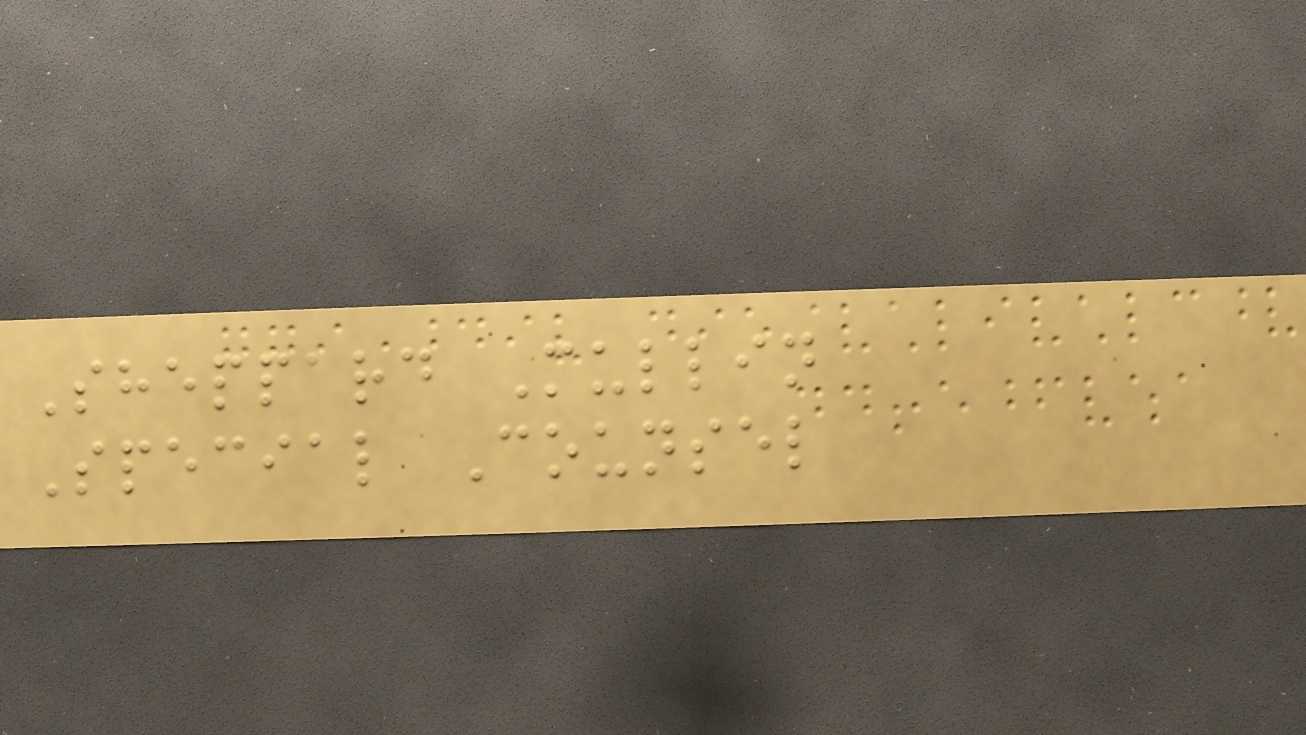Sheppard Mullin
Special Counsel
